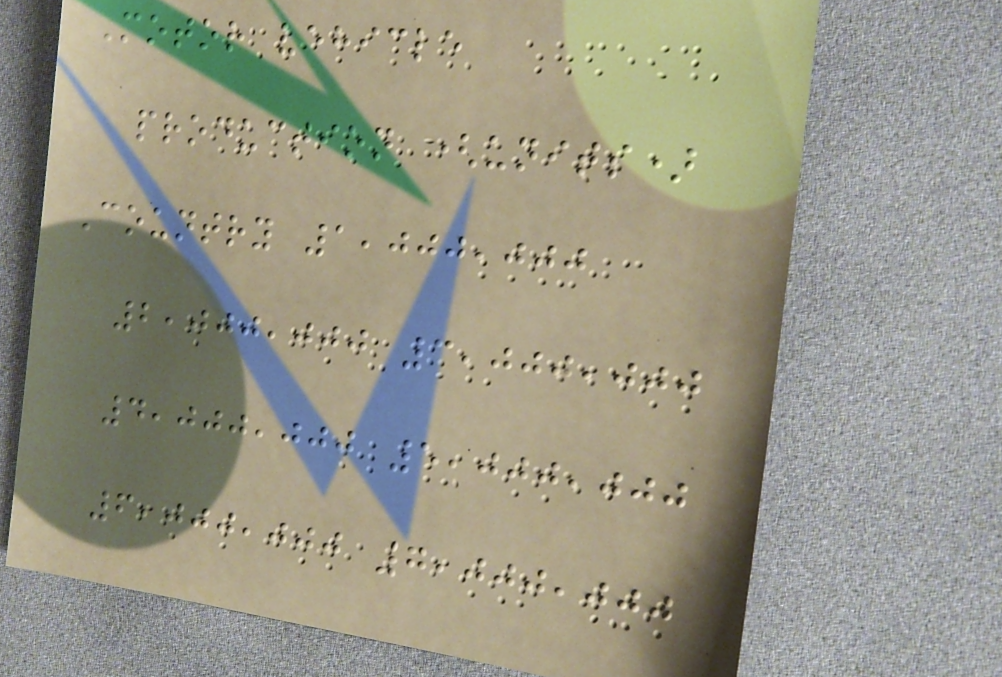Motor vehicle
production (units)
Country 1,000,000
2,000,000 3,000,000
4,000,000 5,000,000
6,000,000 7,000,000
